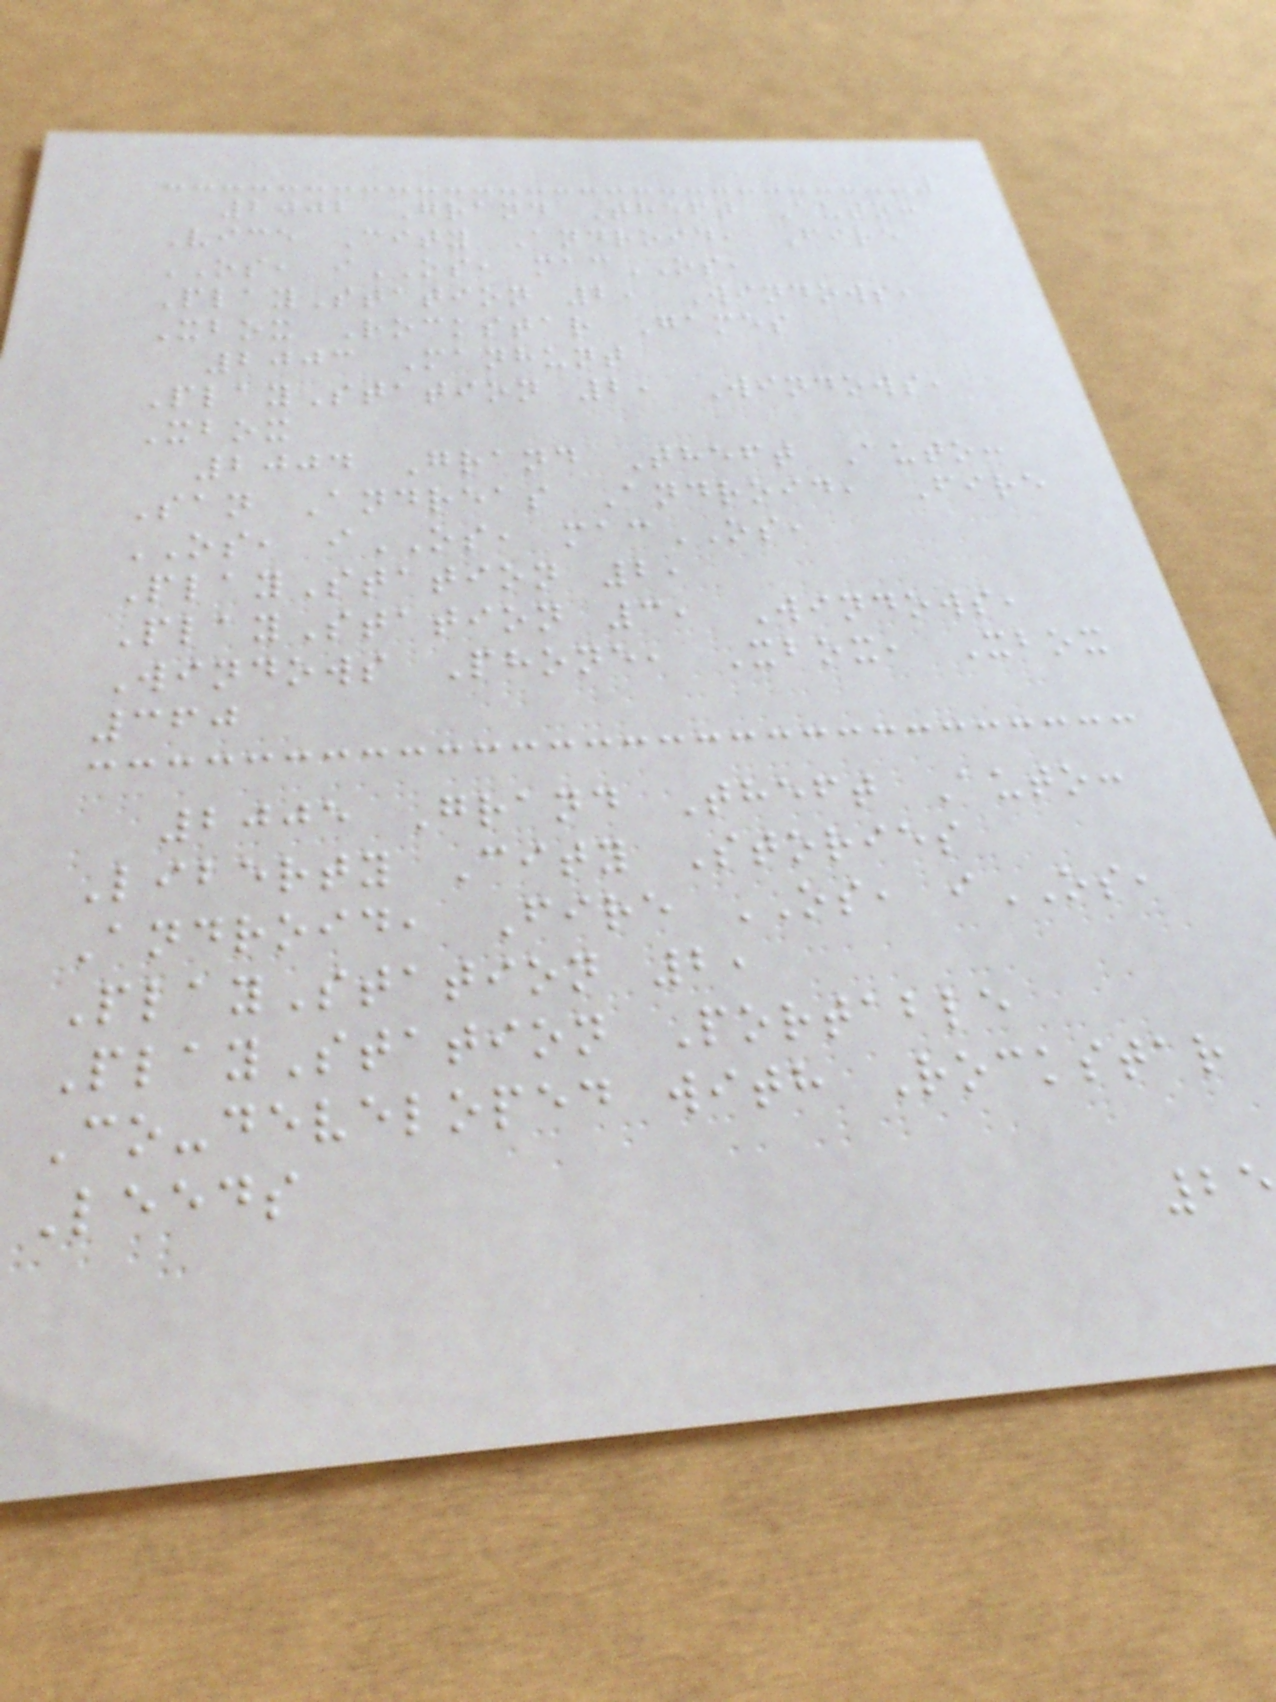2002 Grand Theft Auto:
Vice City Android, Fire
OS, iOS, macOS,
PlayStation 2, Windows,
Xbox Rockstar Games
2003 Manhunt
PlayStation 2, Windows,
Xbox
2004 Grand Theft Auto:
San Andreas Android, Fire
OS, iOS, macOS,
PlayStation 2,
PlayStation 3, Windows,
Windows Phone, Xbox, Xbox
360
2005 Grand Theft Auto:
Liberty City Stories
Android, Fire OS, iOS,
PlayStation 2,
PlayStation Portable
Co-developed with Rockstar
Leeds
